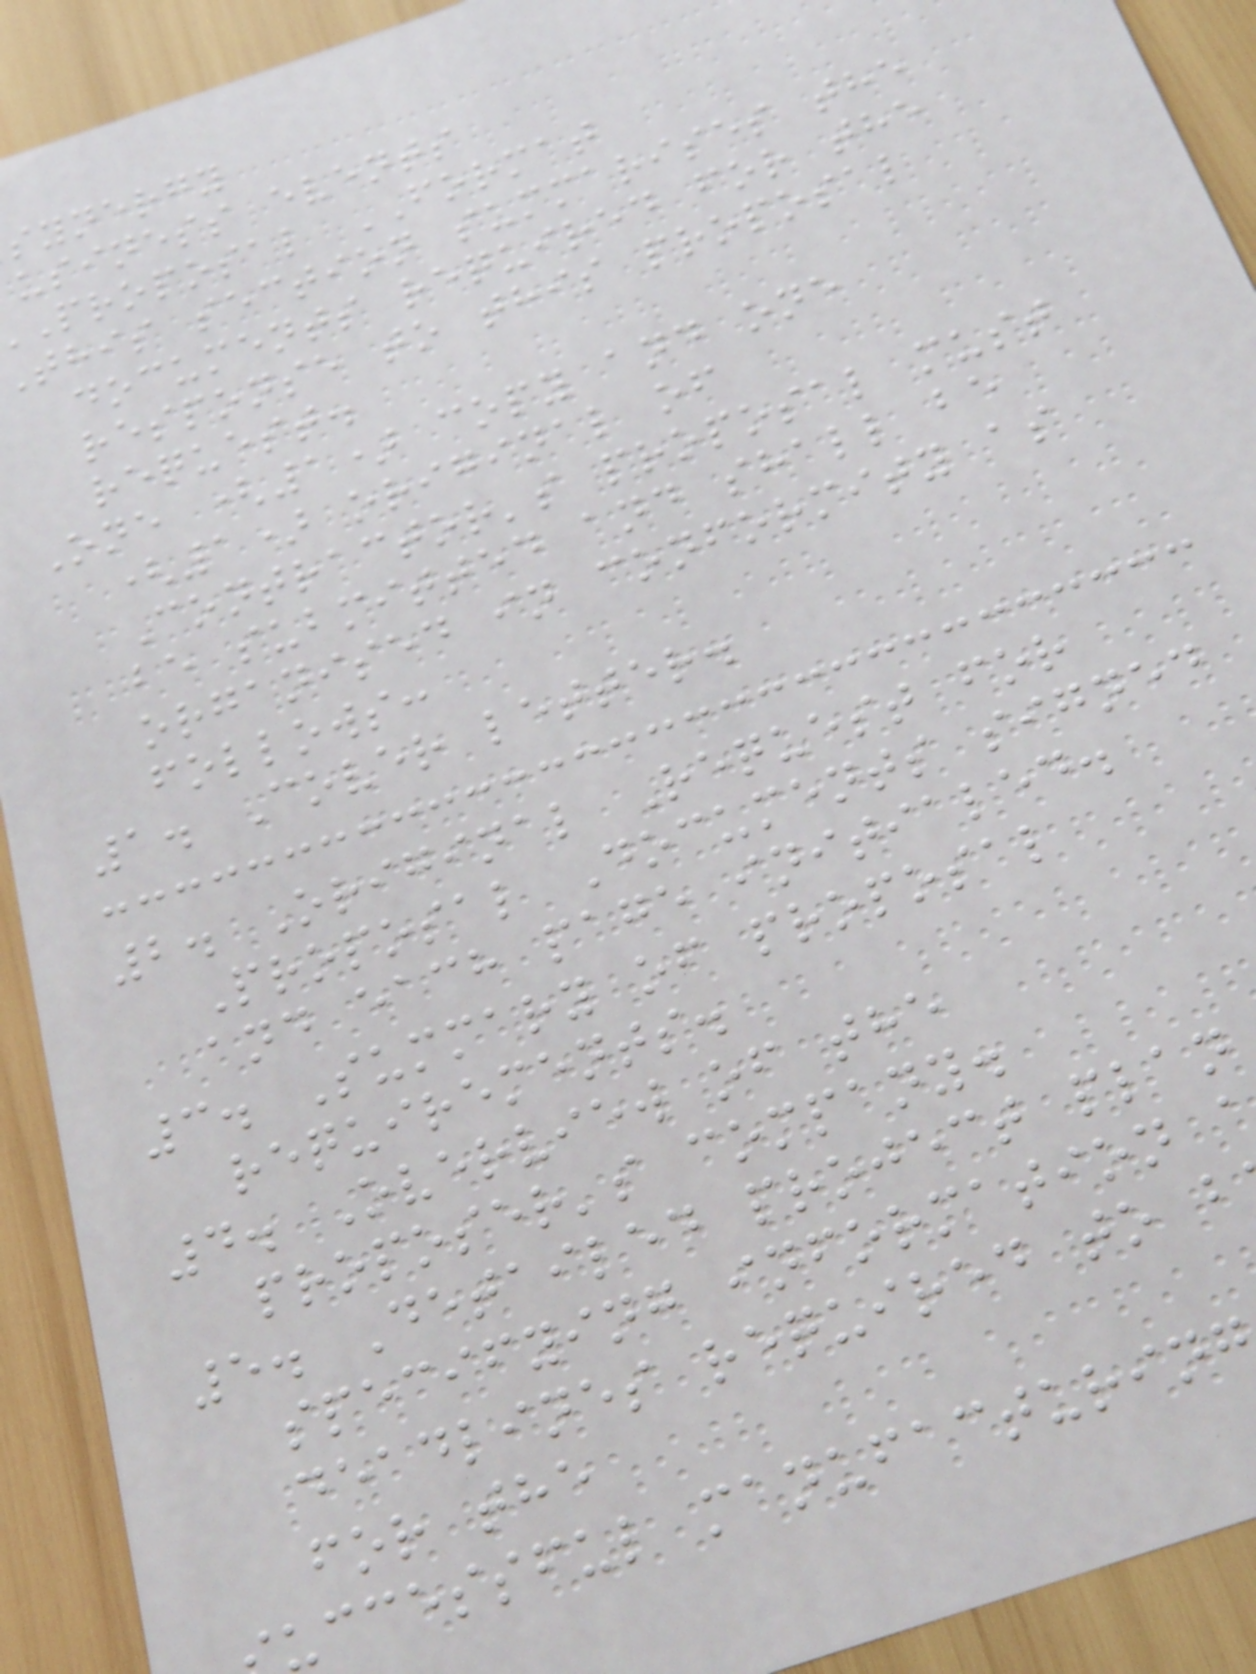synergy
usiness events
proposal FORMAT
this section summarises the
documents required for the
response to this proposal
request.
One (1) copy and one
(1) original of
Contractor's proposal must
be submitted and shall be
organised in conformity as
follows:
1. Cover letter.
2. Original Request for
Proposal Documents signed
and each page initialed.
3. Summary of proposal
requirements.
4. Overview of the
proposer's company.
5. Detailed project plan
specifying information
deadlines required to b
for the
uccessful manufacturing
